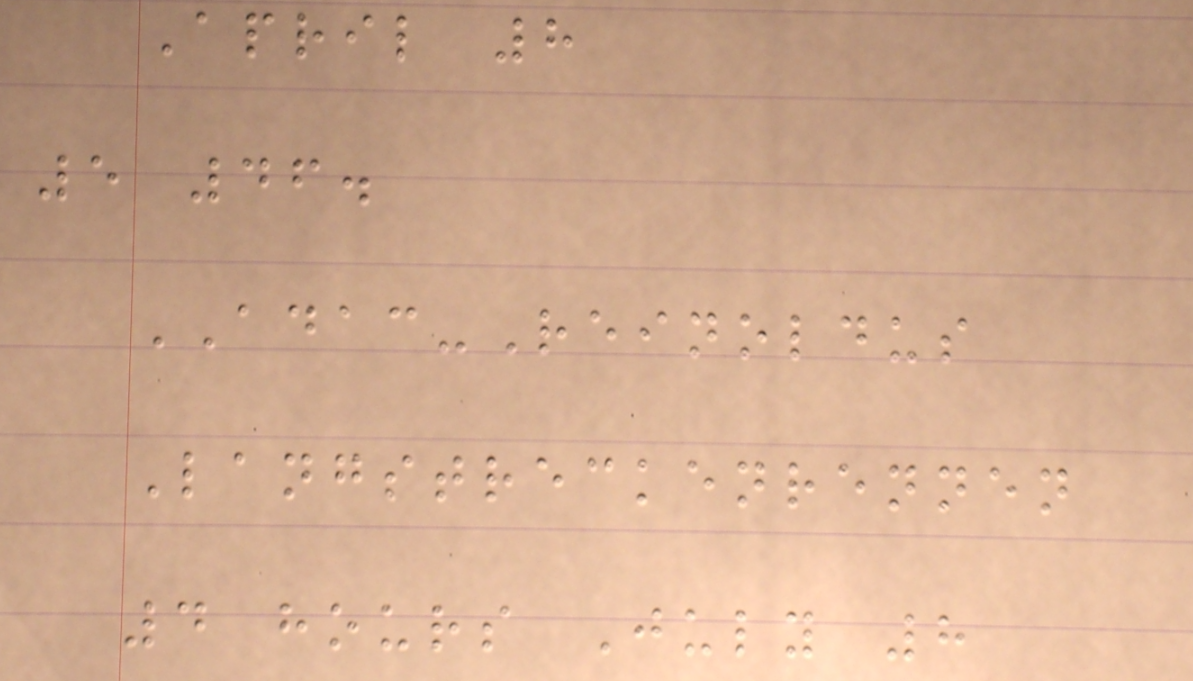April 8
5 46.
ADAC-Reinoldus
Langstreckenrennen
4 hours July 8
